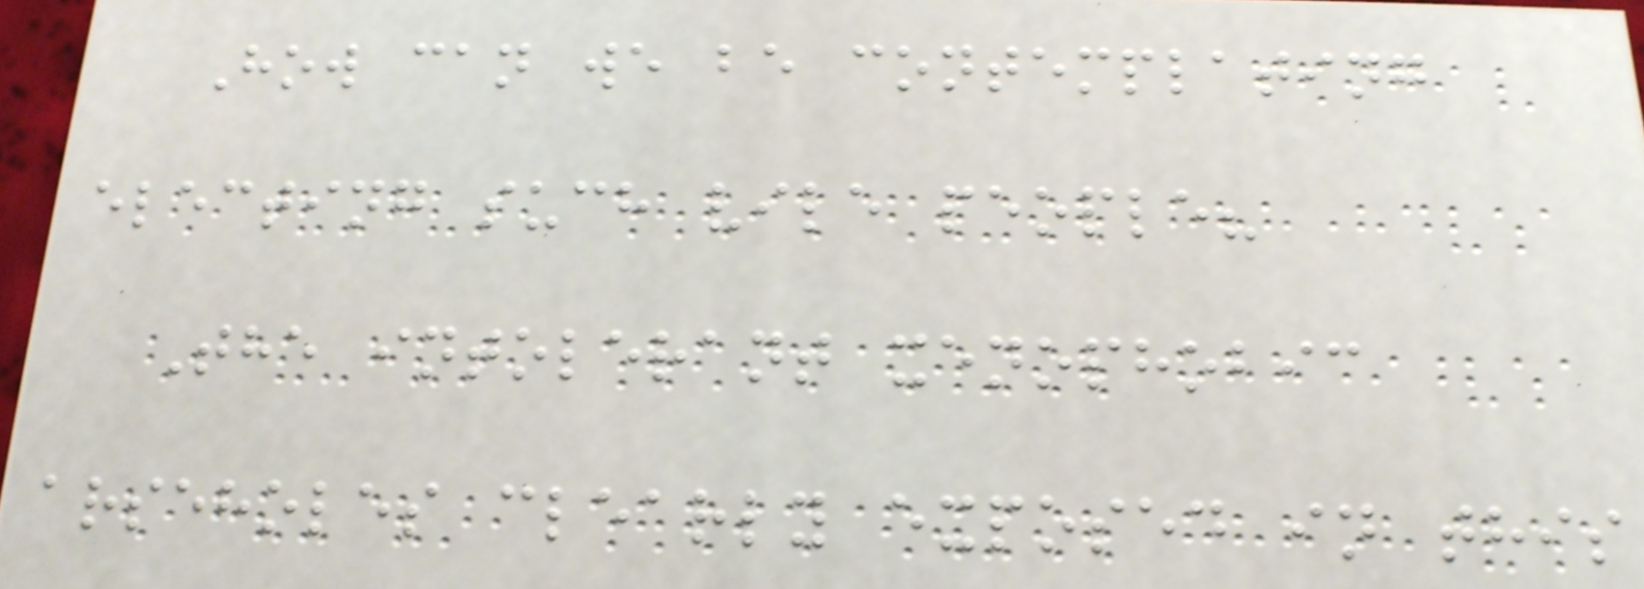How can we be contemplating
electing such vile people?
The intolerant xenophobic
arseholes clearly exposed in this
